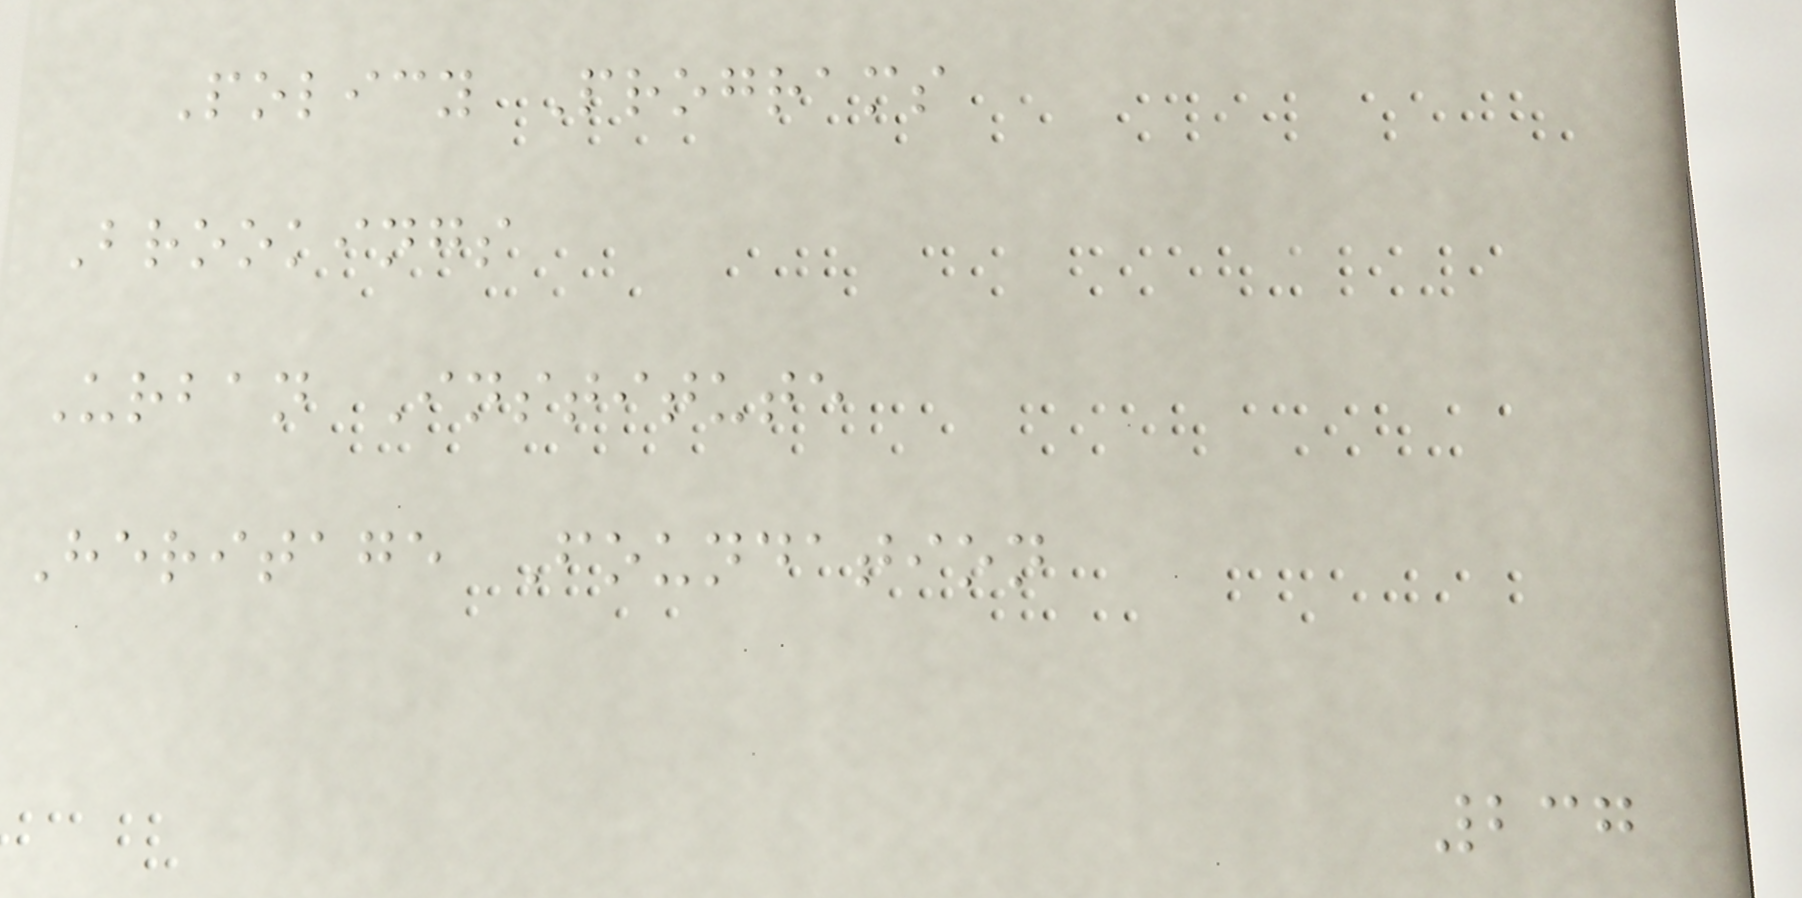Policy Programs
Brookings
Urban Institute
Heritage Foundation
237
